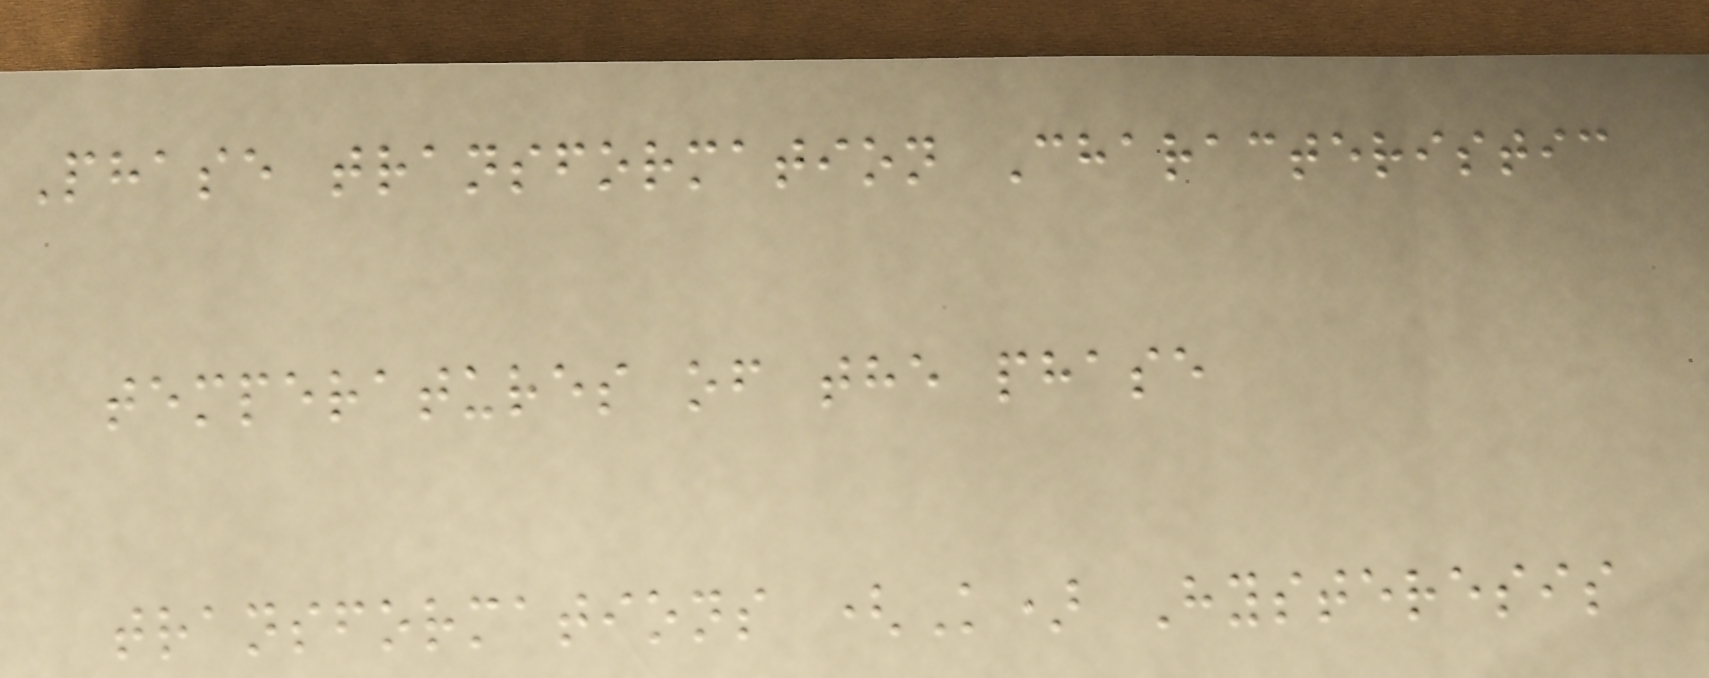Phase transformation Characteristic
temperatures of the phase
transformations (K) Hysteresis
